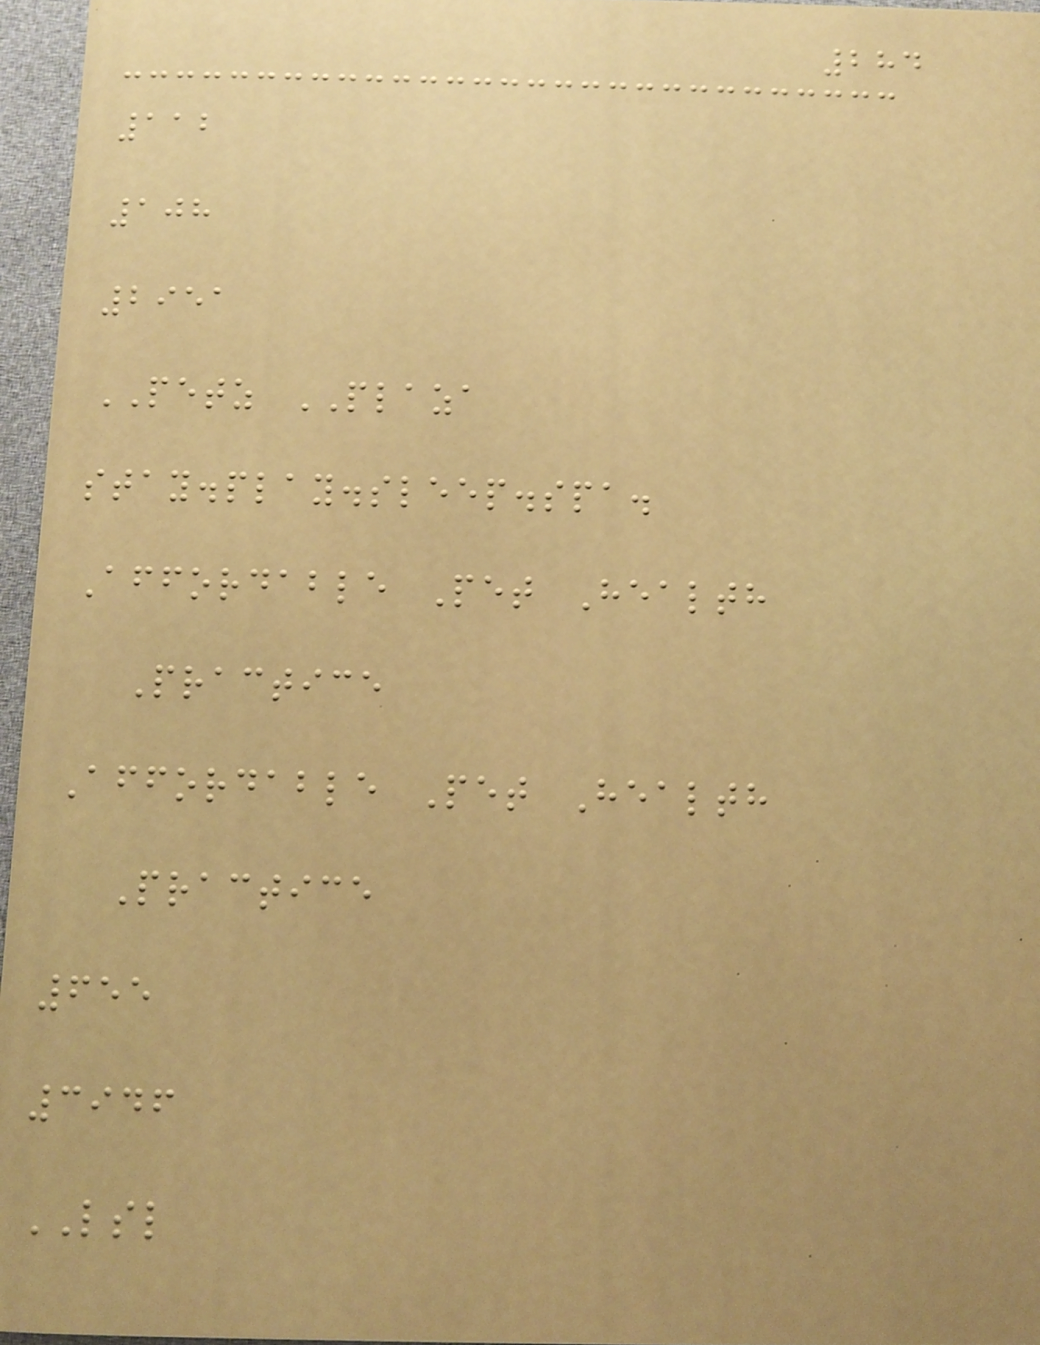284
112
108
2951
PETZ PLAZA
stay.play.sleep.spa.
Affordable Pet Health
Practice
Affordable Pet Health
Practice
655
3946
LSL
